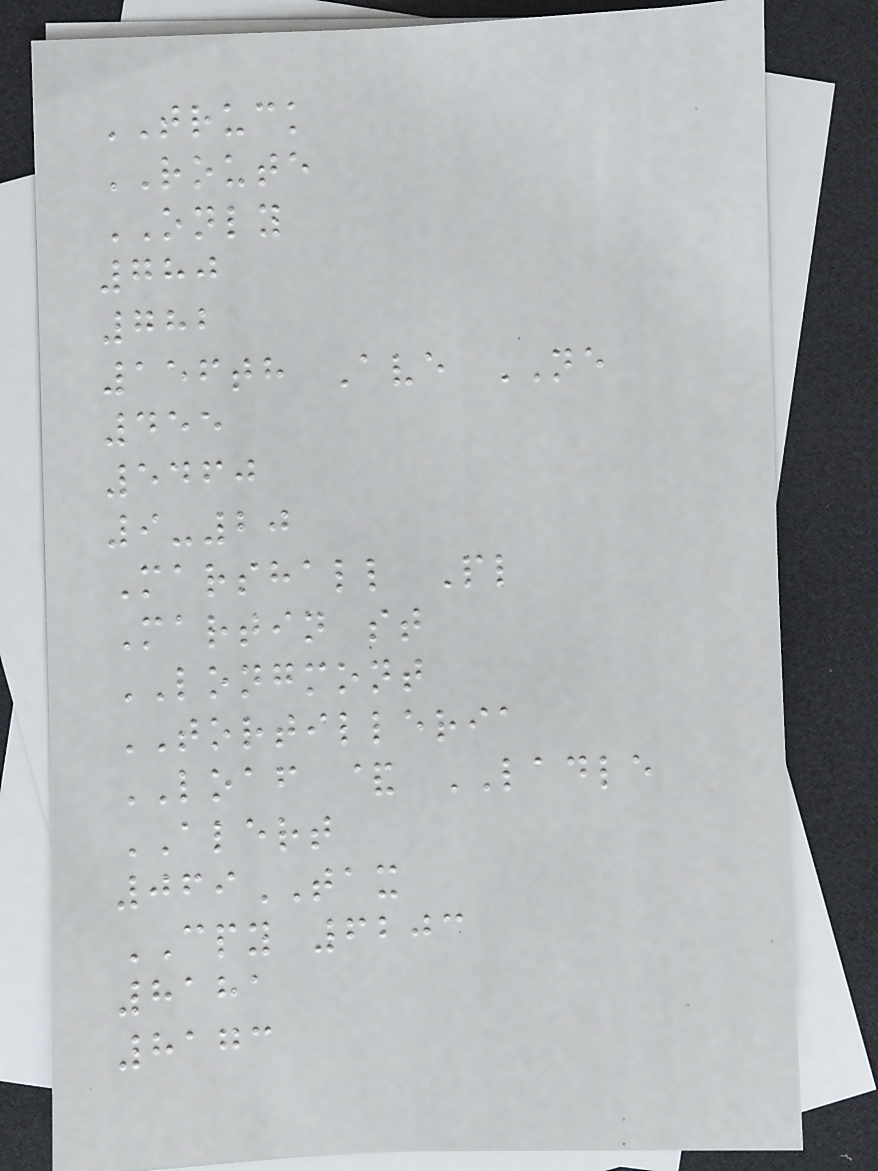TRUCK
ROUTE
ONLY
780
782
156th Ave NE
455
5460
9-20
Marshall Pl
Martin st
LONGMONT
TORTILLERIA
LOAF & LADLE
ALERT
069TAX
CPY 6203
8181
8173
